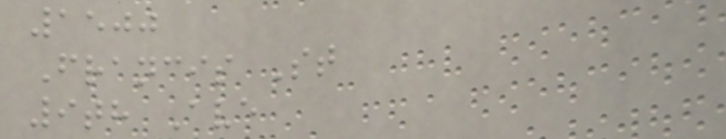1500
Francis St
9th Ave
